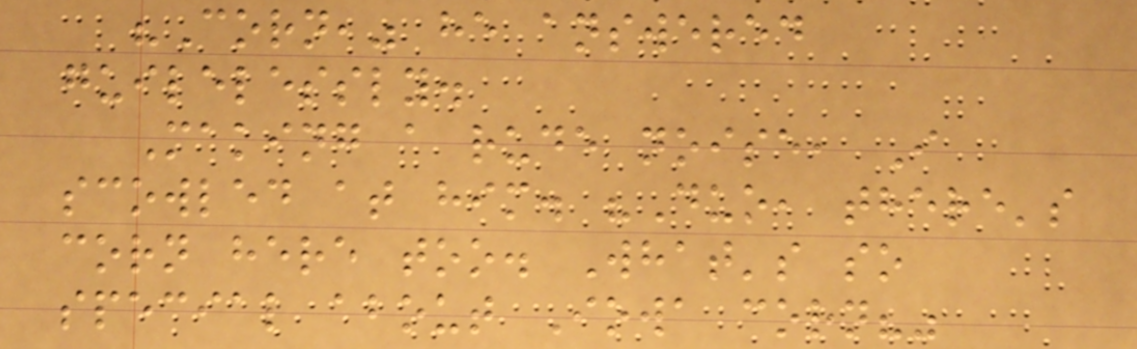"Corn," he answered
guilelessly.
Making a rude noise, I
scowled at him. "Duo, there's
corn here too. What's so
special about Iowa corn?"
